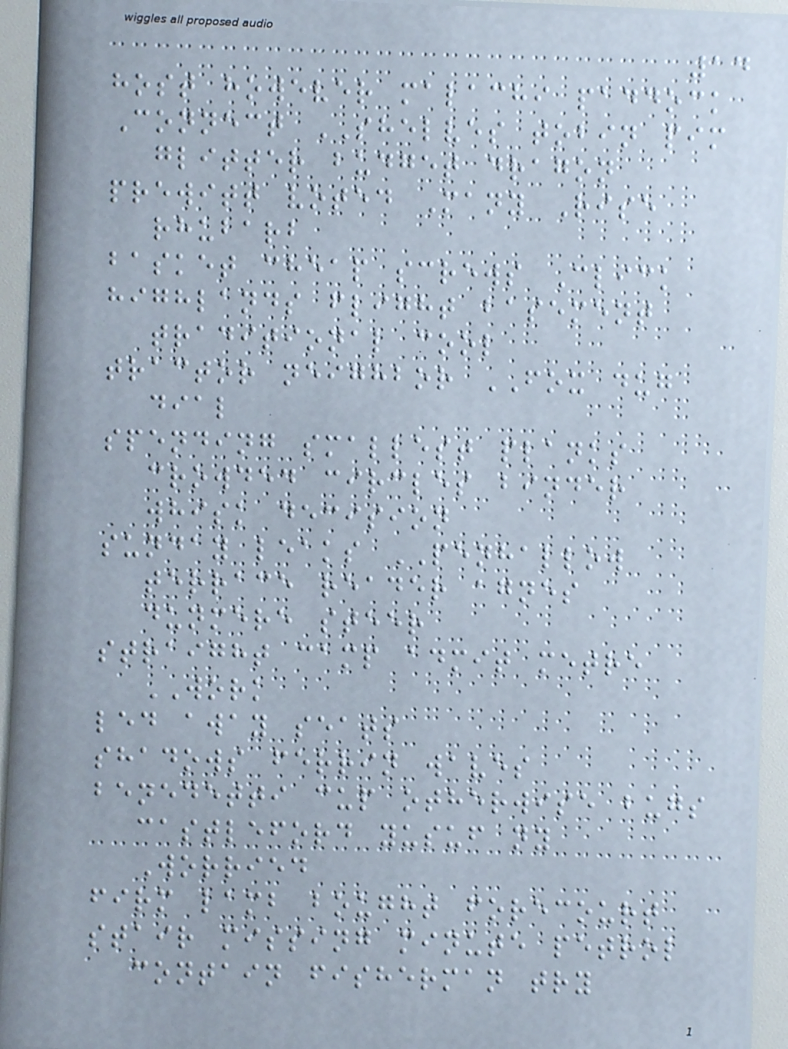14
host however malachi paddock
Connect SHELVES tobin pim
glitter budget dragon
prewitt voted Many Rise
rhubarb
basket cheap screws Click
highlands flight basement
traditional cool
tractor neighbor FOX dug
dial
spending smallest planks
crowded circles binder
whisk decision
sunday leaks PENHALLOW
terrace reader agnes
dunmere steer
straight camp admit metre
WORK
led away seats
shadows ferrin waves
benedetti cup otherwise bugs
castleford yusuf ny
Worried
firm lamb bought forecourt
stair missing minute petrol
contain fisherman try
